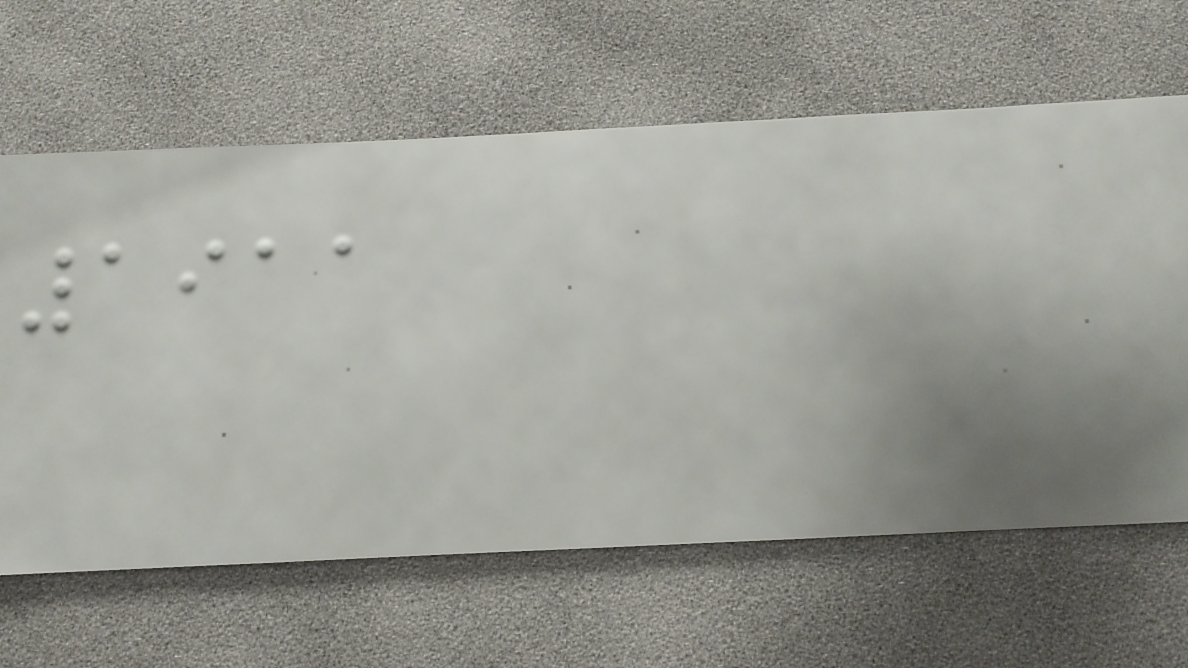1911
